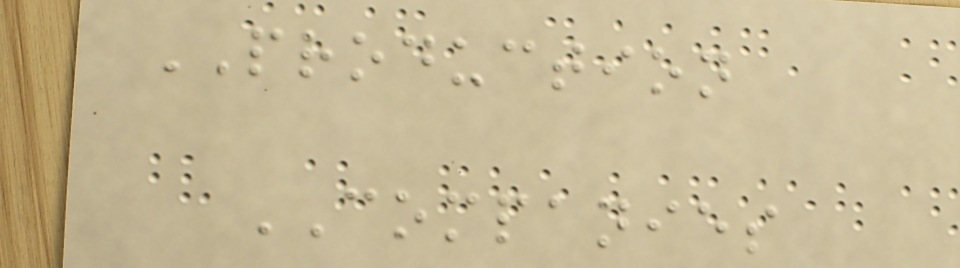PRODUCTION
COMPANIES
